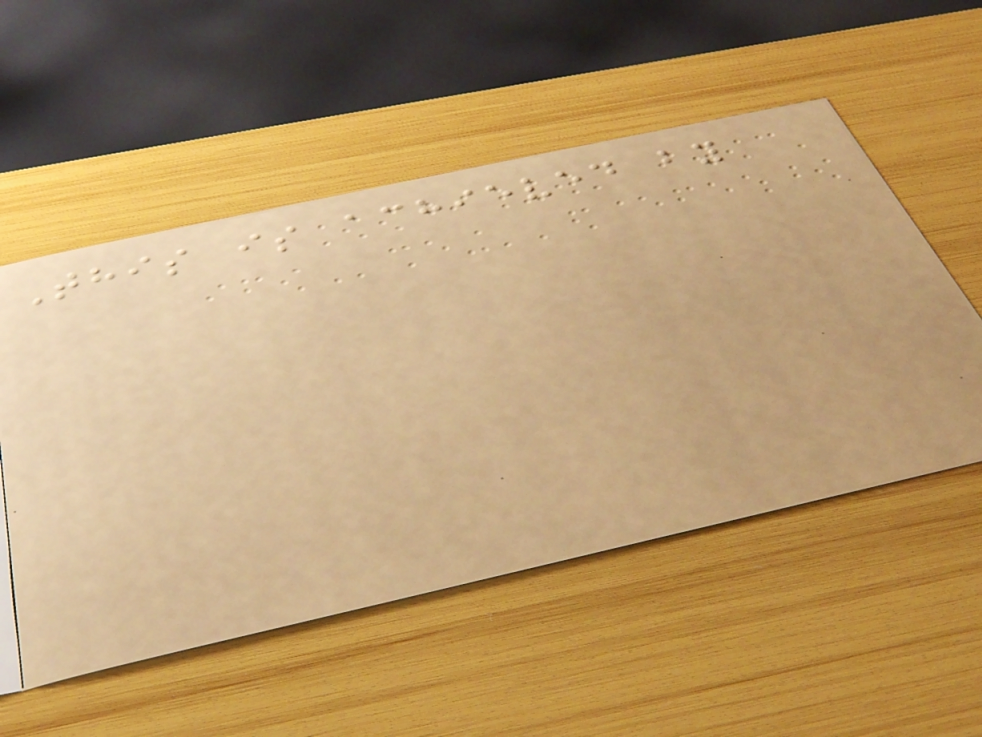This is achieved by
